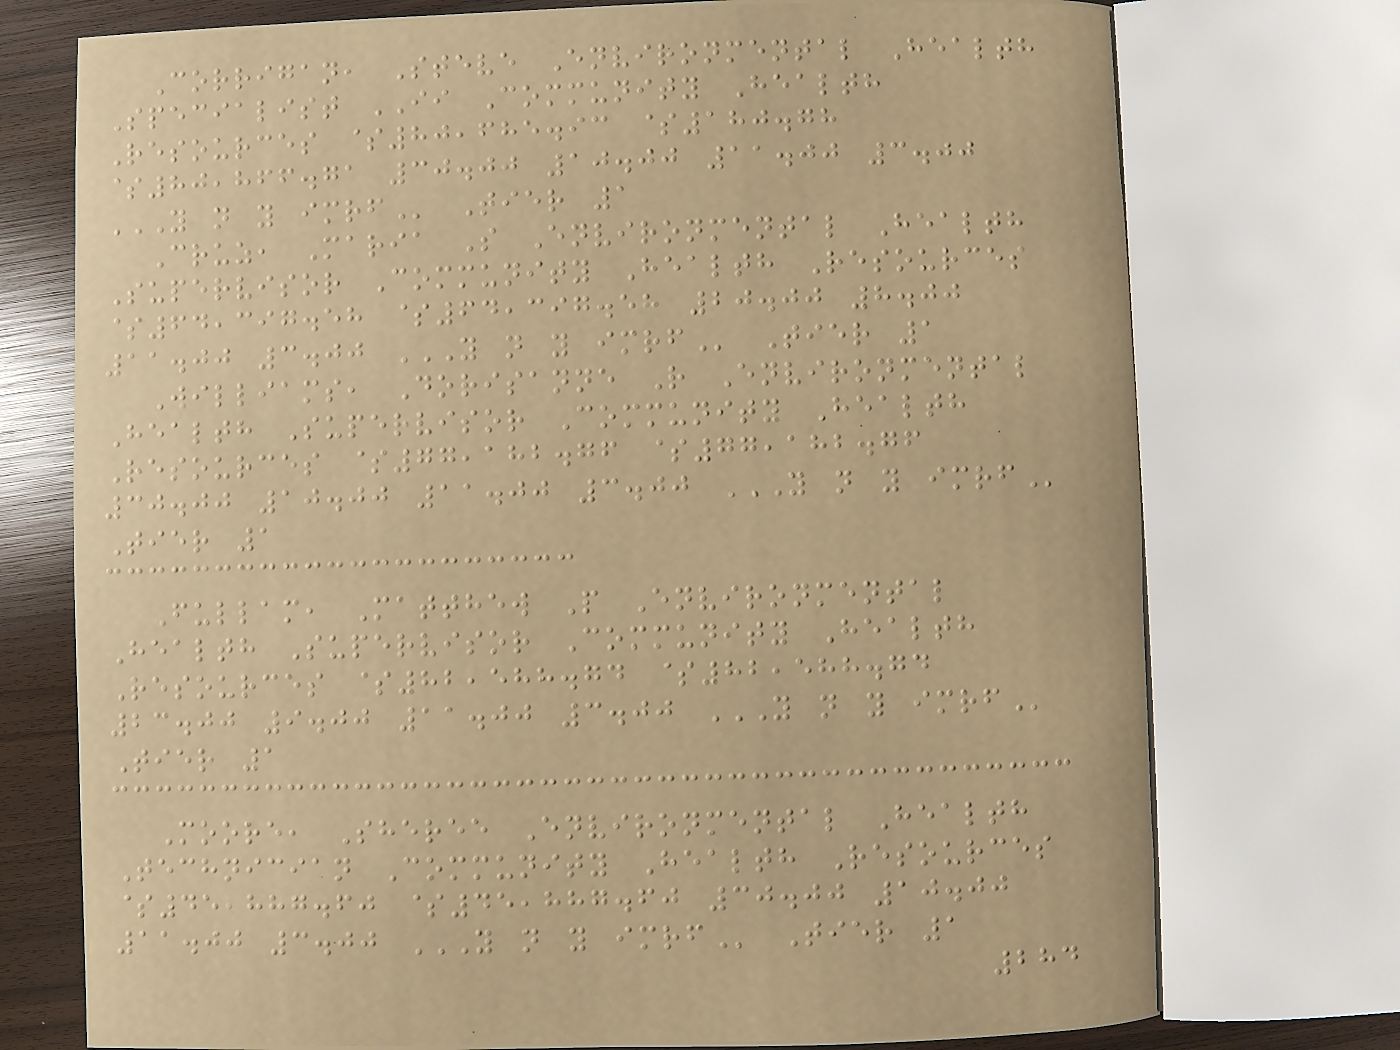Corrigan, Steve Environmental Health
Specialist II Community Health
Resources $80,685.93 $180.78
$80,866.71 30.00 10.00 11.00 3.00
Y N Y IMRF Tier 1
Cruz, Maria S Environmental Health
Supervisor Community Health Resources
$64,397.58 $64,397.58 20.00 8.00
11.00 3.00 Y N Y IMRF Tier 1
Williams, Dorisanne R Environmental
Health Supervisor Community Health
Resources $77,182.76 $77,182.76
30.00 10.00 11.00 3.00 Y N Y IMRF
Tier 1
Fullam, Matthew P Environmental
Health Supervisor Community Health
Resources $82,588.74 $82,588.74
23.00 9.00 11.00 3.00 Y N Y IMRF
Tier 1
Moore, Sheree Environmental Health
Technician Community Health Resources
$45,887.60 $45,887.60 30.00 10.00
11.00 3.00 Y N Y IMRF Tier 1
284
